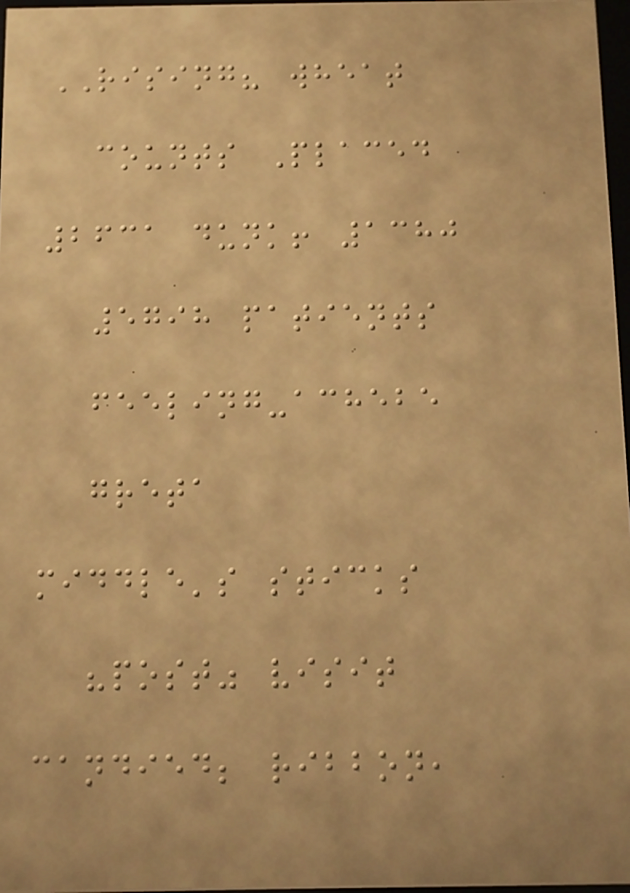RISING? wheat
counts Placed
2631 dunk! 1380
5798 patients
feeling-achebe
greta
middle's sticks
"post" visit
candied; ribbon,
